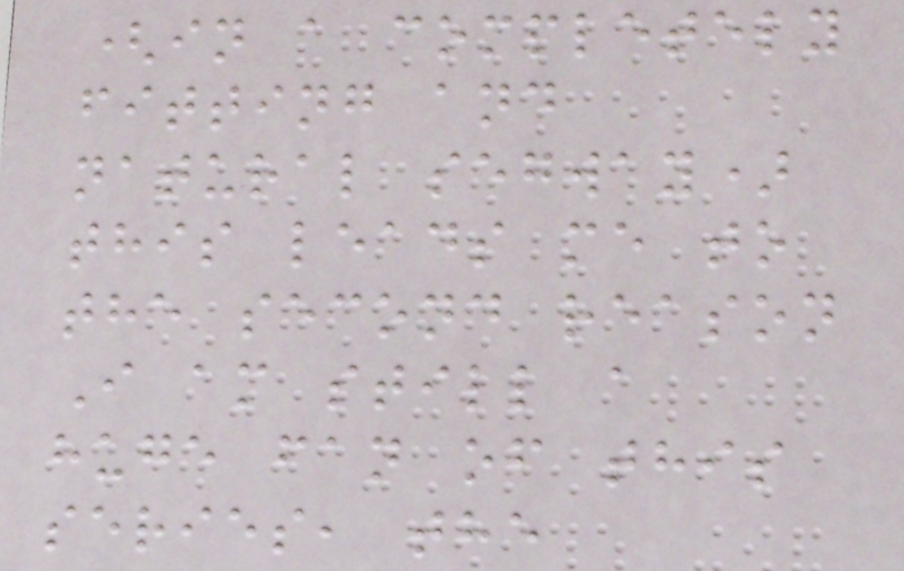(in a completely
fitting and
natural segway)
this leads me to
the second reason
I am still a
huge fan of this
series, the
